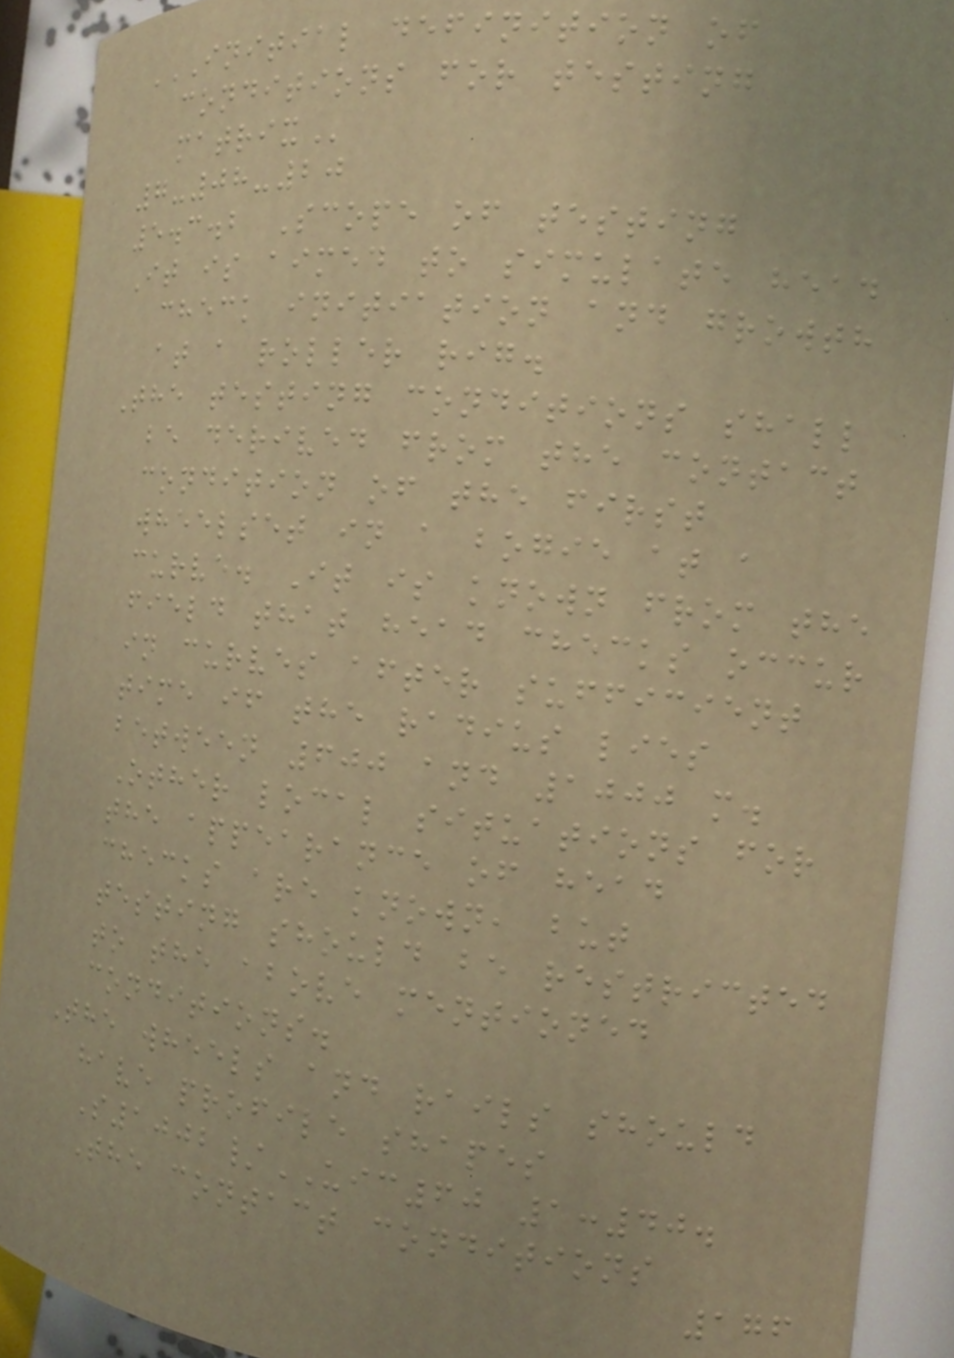INITIAL DEFINITION OF
CONDITIONS FOR TESTING
MATRIX
7-08-20
5.3.2 Scope of testing
It is aimed to simulate head
check initiation and growth
at a roller rig.
The testing conditions shall
be derived from the contact
condition of the first
wheelset in a bogie at a
curve. It is known from the
field that head checks occur
in curves after sufficient
time if the radius lies
between 600 and 1000 m.
Other local situations for
the appearance of head
checks are known, but
testing should be restricted
to the above mentioned
conditions.
The wheels and rails should
have profile shapes
S1002/UIC60 1:40.
The contact conditions
176
